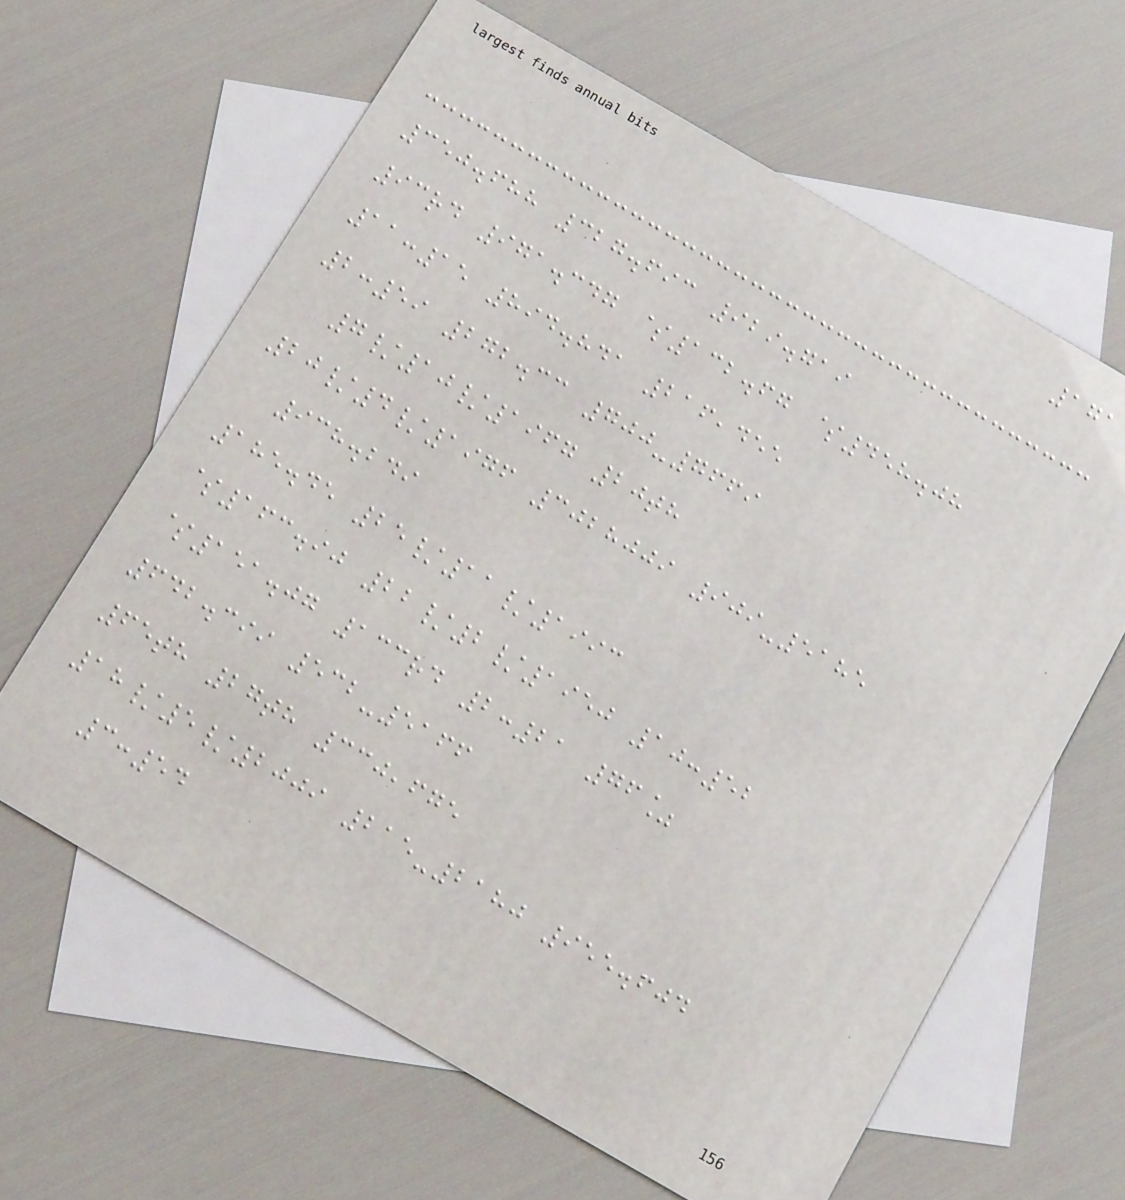171
350.688 327.693 929.719
93rd 971.347 $132.67 $458.08
11:15 894.841 216,455
2:59 272.33 700-7669
7/10/1967 20th
20/4/1976 3028009 909-5185
938.249
185.45 25/11/1993
$163.90 22/2/1950 10:52
$151.07 133rd 2:21 76%
642.399 532-5166
65th 27th 330,675
18/5/2009 215-2180 955.604
3:54
